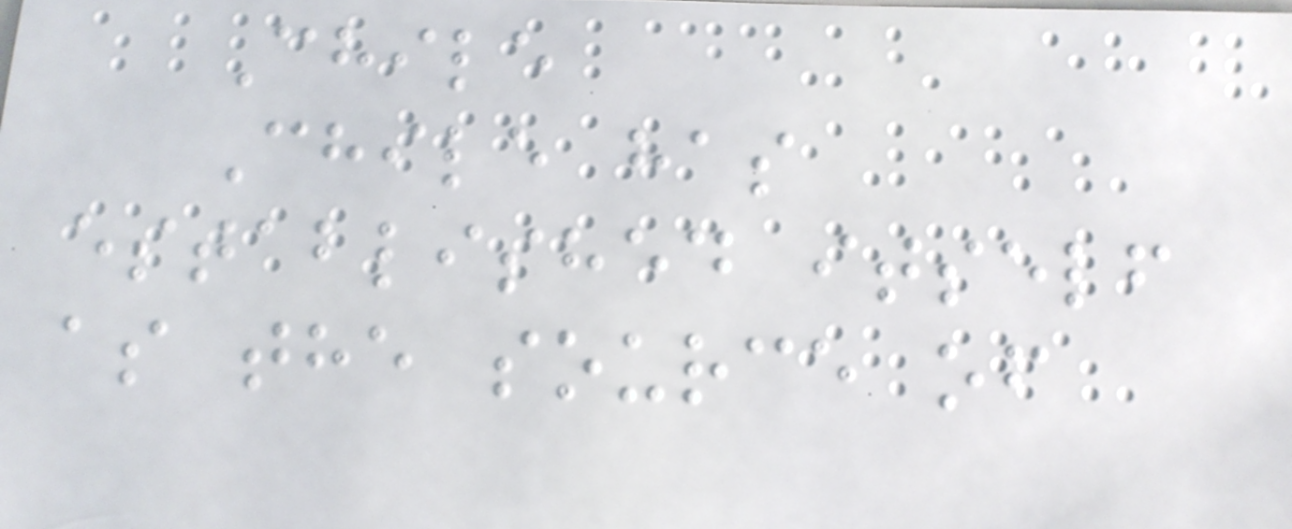Chile
Chile has
established itself
as the source of
